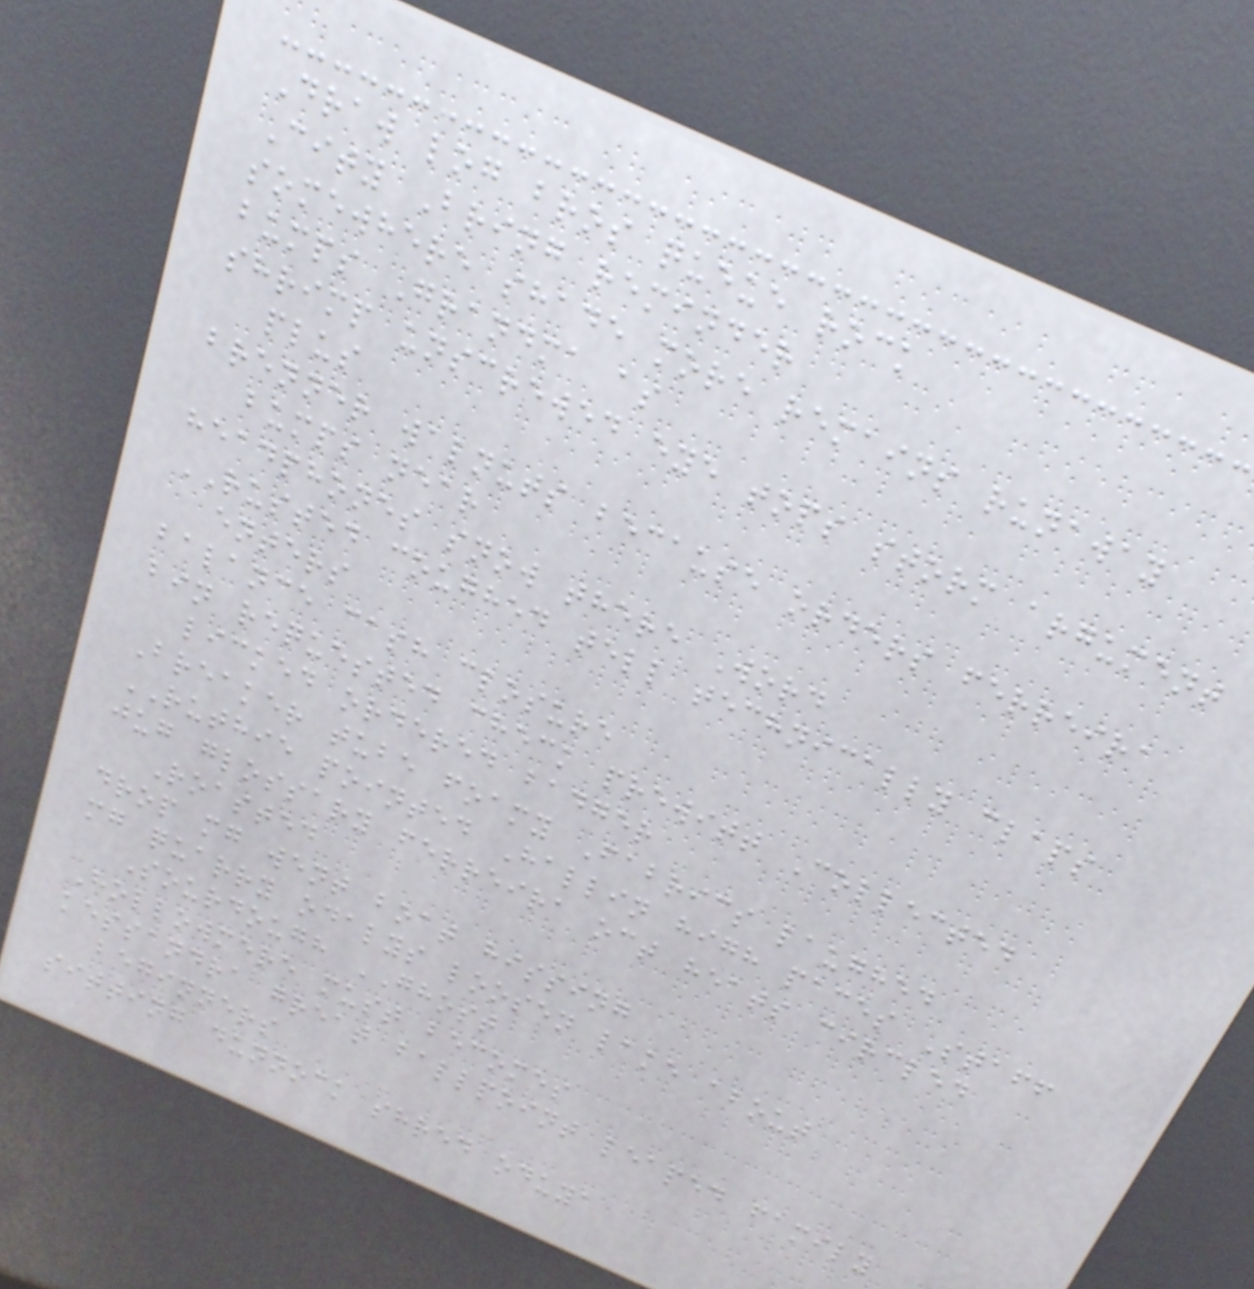Draw log bros queue rock
City Bring reminder
somewhere shade more remains runaway
bumps Grandma as
shrimp unscrewed eye tops storm argument
plus
brenner walnuts because orders ferreira
bumps near
headphones snow there Word
RUSTED coughed tell technically claps
enters
balance cash closure
bin requested check prewitt Collected
licked ordered badger
Breaker tube foamy Fabrics laughed
RUTHIE pointed Hallin high paces Staff
jug glossary ferreira oct heats circled
Roasted
drop mg went boat hissing
mg quarry odalys loosen lake about
Sourdough GHOST
Hollowmere must becomes
kessandra great ballpoint leaped family
beginners
sitting dunnock shred oduya
